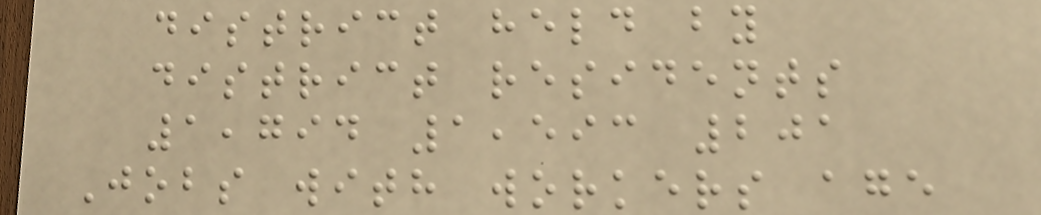district held by
district residents
1,794 1,593 201
Jobs with workers age
